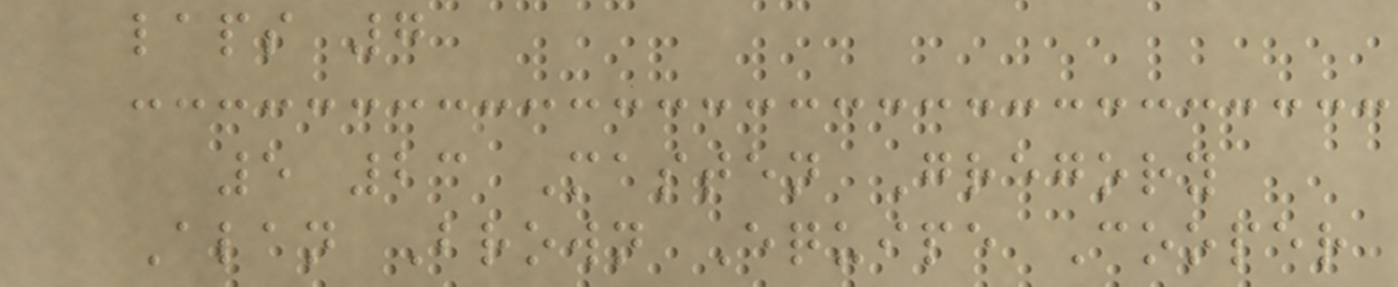laps 7
5 23 Masten Gregory
Alan Brown Equipe Cooper
